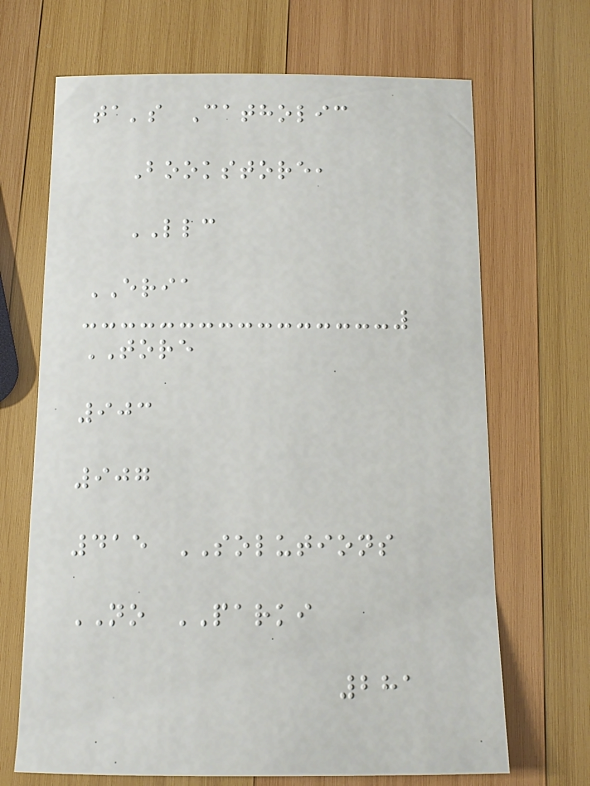ta's Catholic
Bookstore,
LLC
ERIA
TORE
903
907
415 SOLUTIONS
NO PARKI
281
